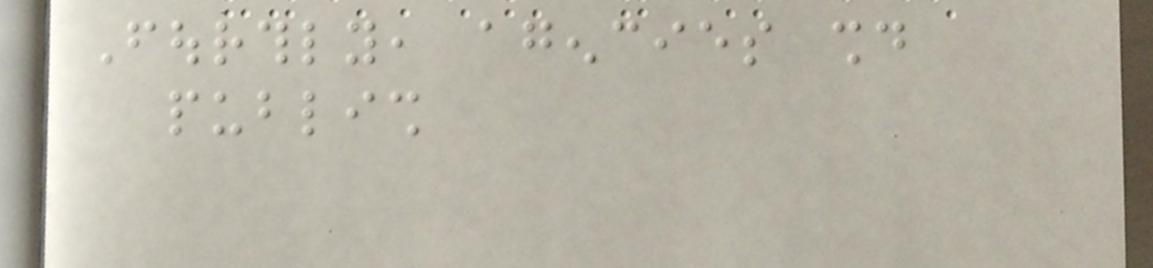Fourthly, agencies should
publish
